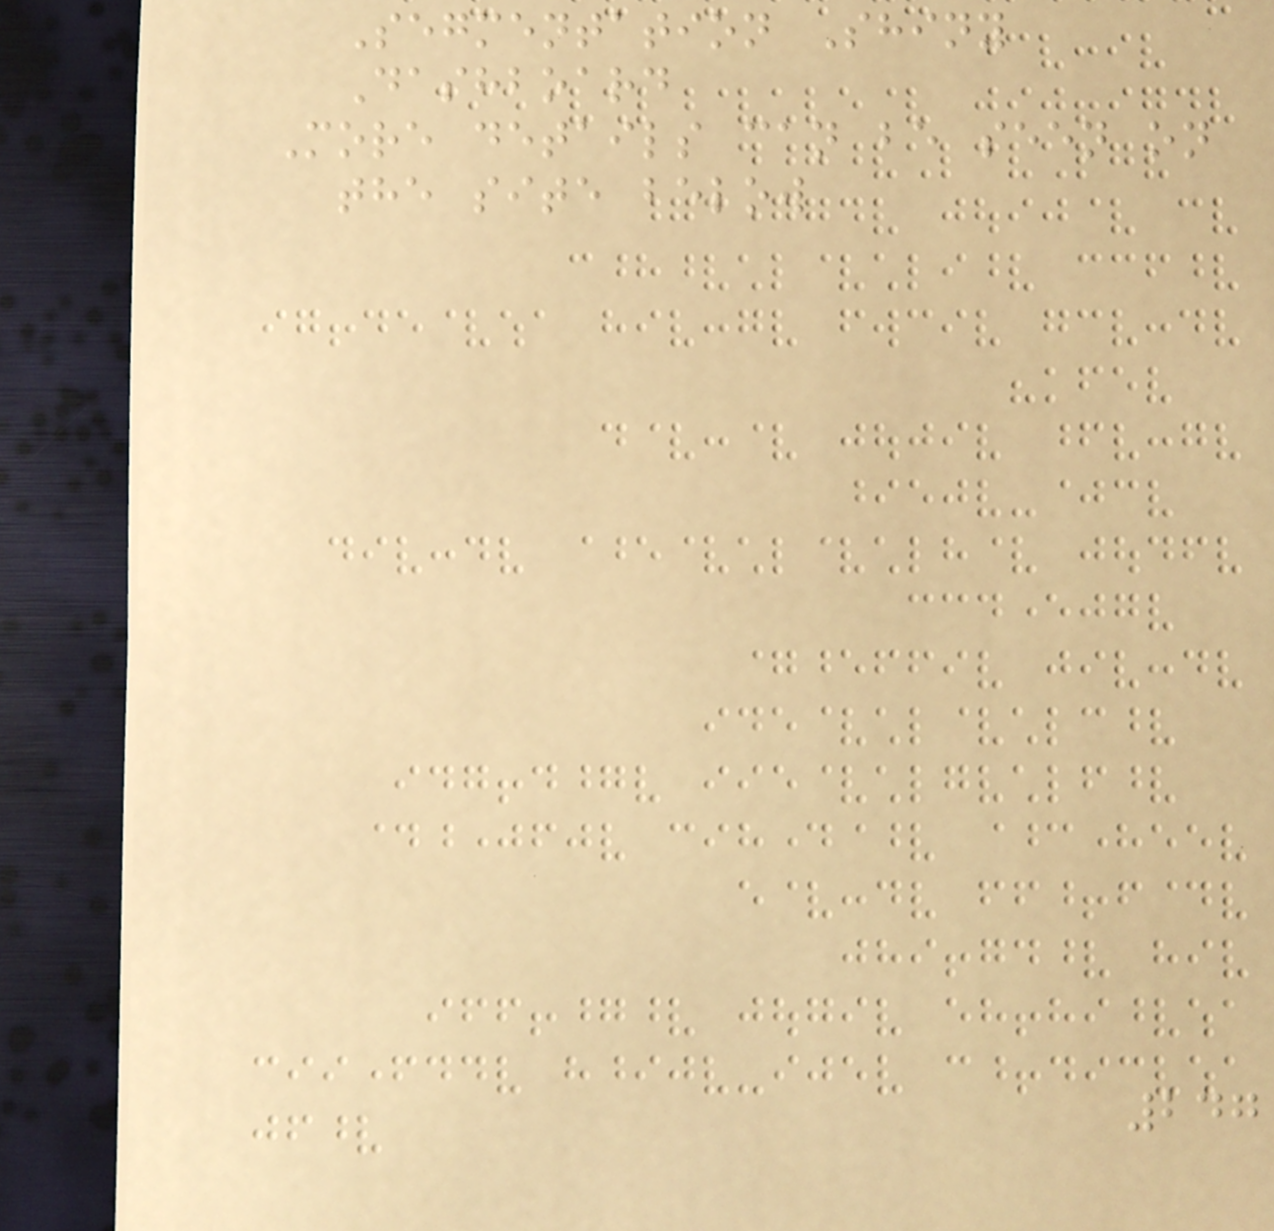Segmentation Shiny
Dashboard
More details can be seen on
the site below
247
